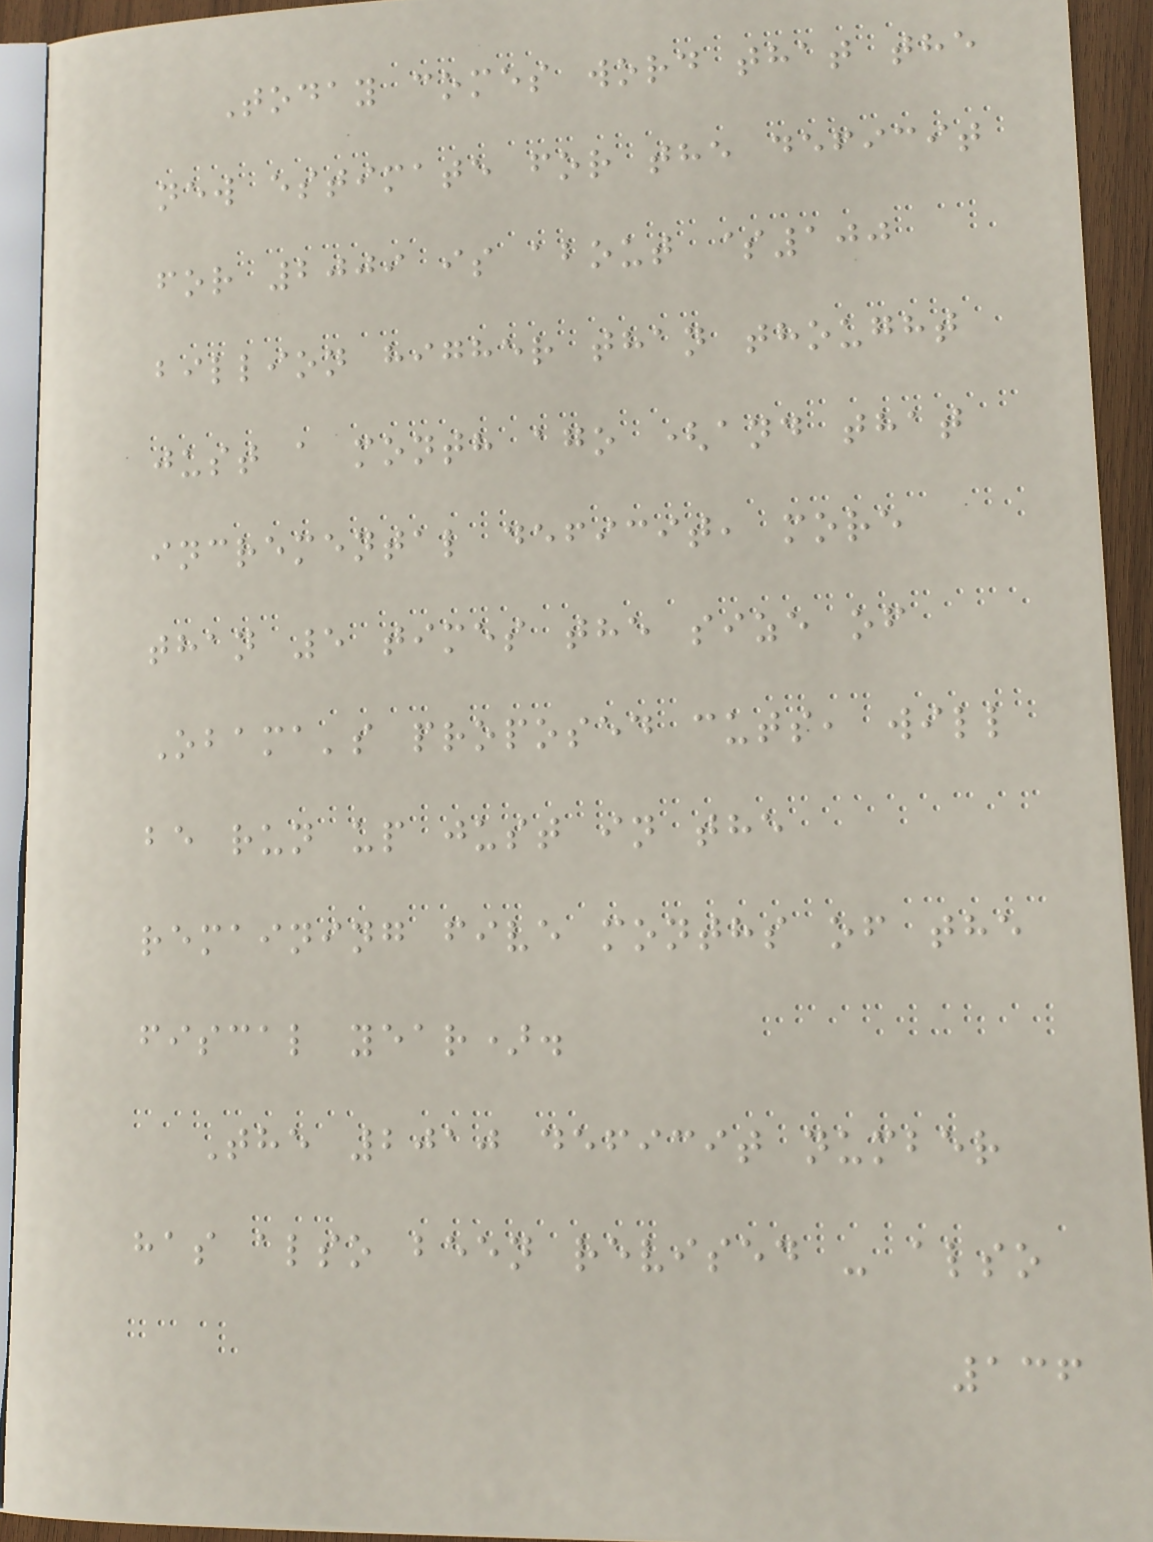Today comes word that the
new estimate for the deficit
for 2009 is about $100
billion higher than thought
just a month ago (and that
incremental deficit, more
than 5 times the size of
Obama's proposed cuts, will
be run up just in the
remaining five months of the
fiscal year).
The 2010 deficit number
has also been revised - also
136
